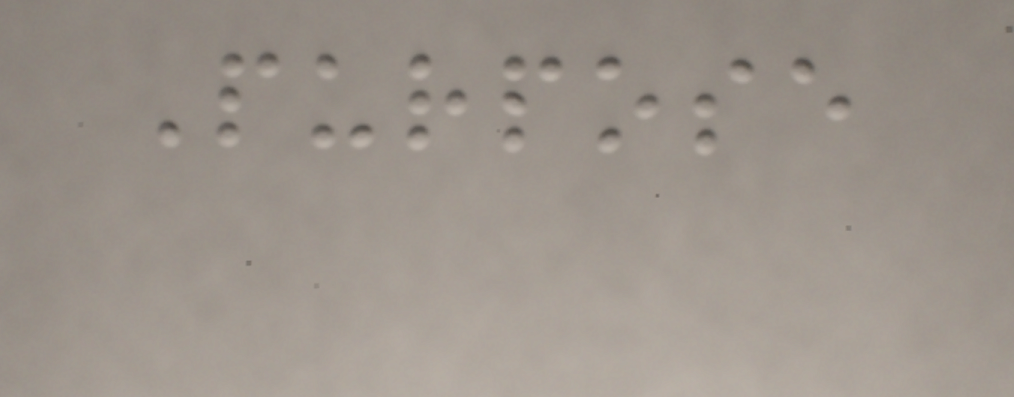Purpose
